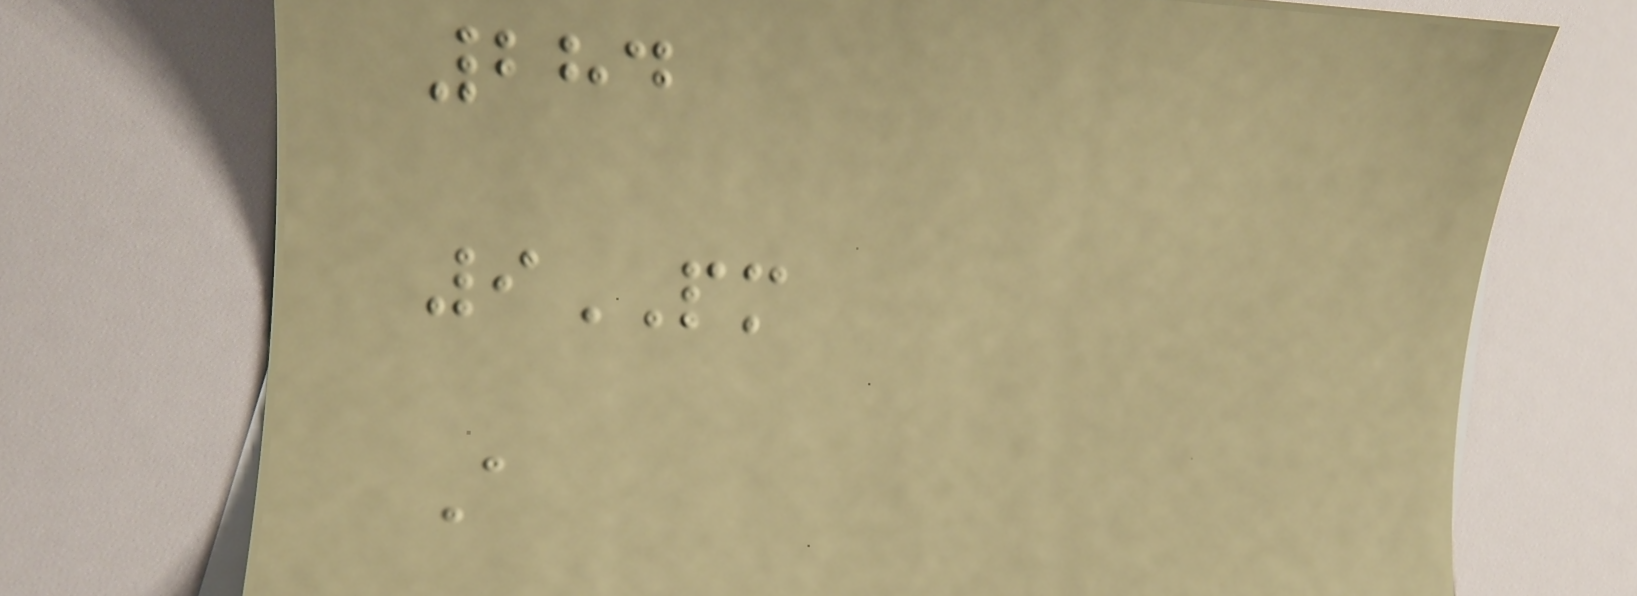284
9PM
A
